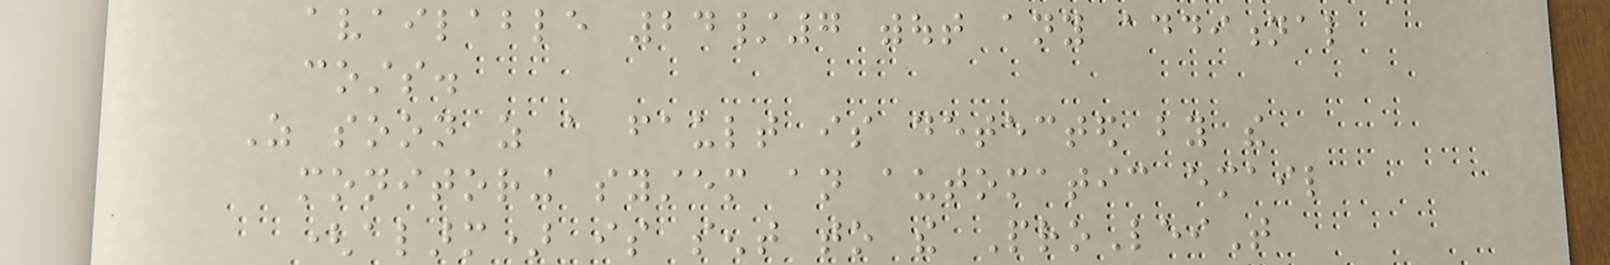available 24/7 without any additional
costs.
As soon as a fault is detected by the
monitoring system an automatic email
(alarm) is sent to the ProLeiT
